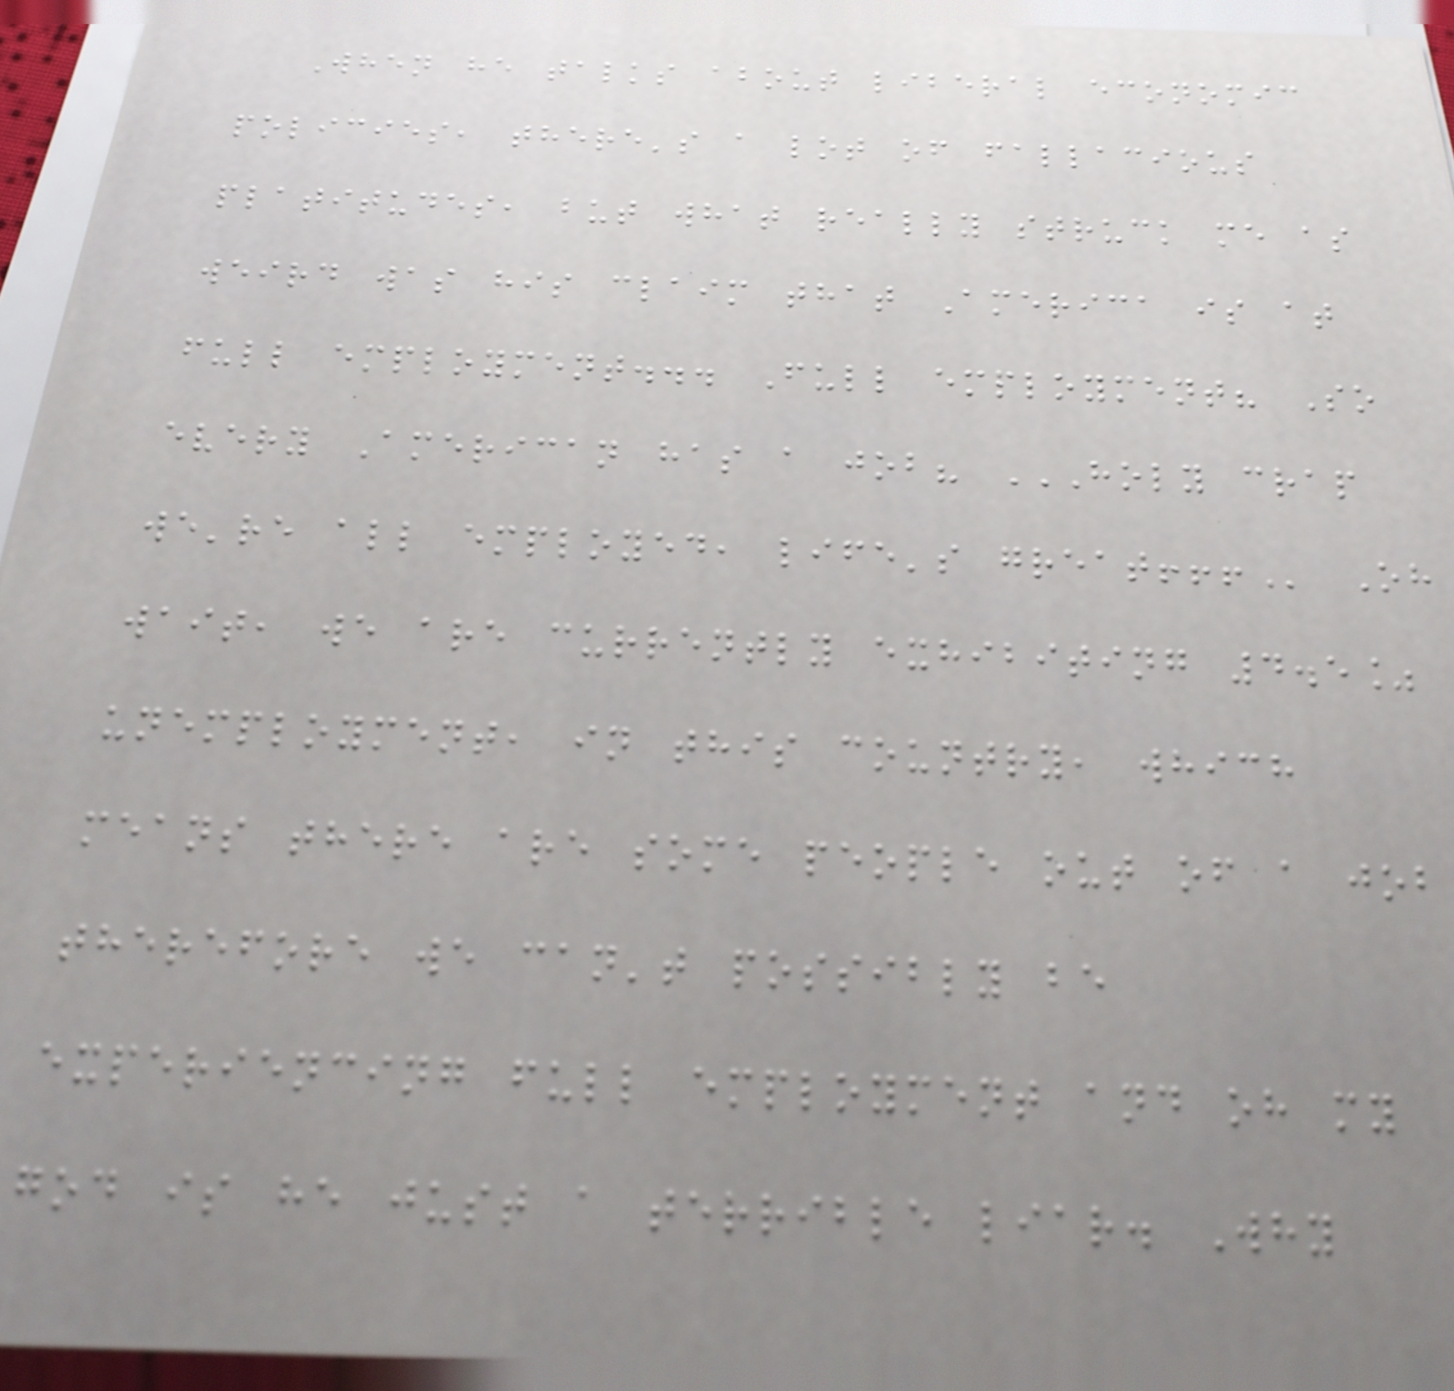When he talks about liberal economic
policies, there's a lot of fallacious
platitudes, but what really struck me as
weird was his claim that America is at
full employment... Full employment? So
every American has a job? HOLY CRAP
WE'RE ALL EMPLOYED, LIFE'S GREAT!!! Oh
wait, we are currently exhibiting 4.5%
unemployment, in this country, which
means there are some people out of a job
therefore we can't possibly be
experiencing full employment and oh my
god is he just a terrible liar. Why
